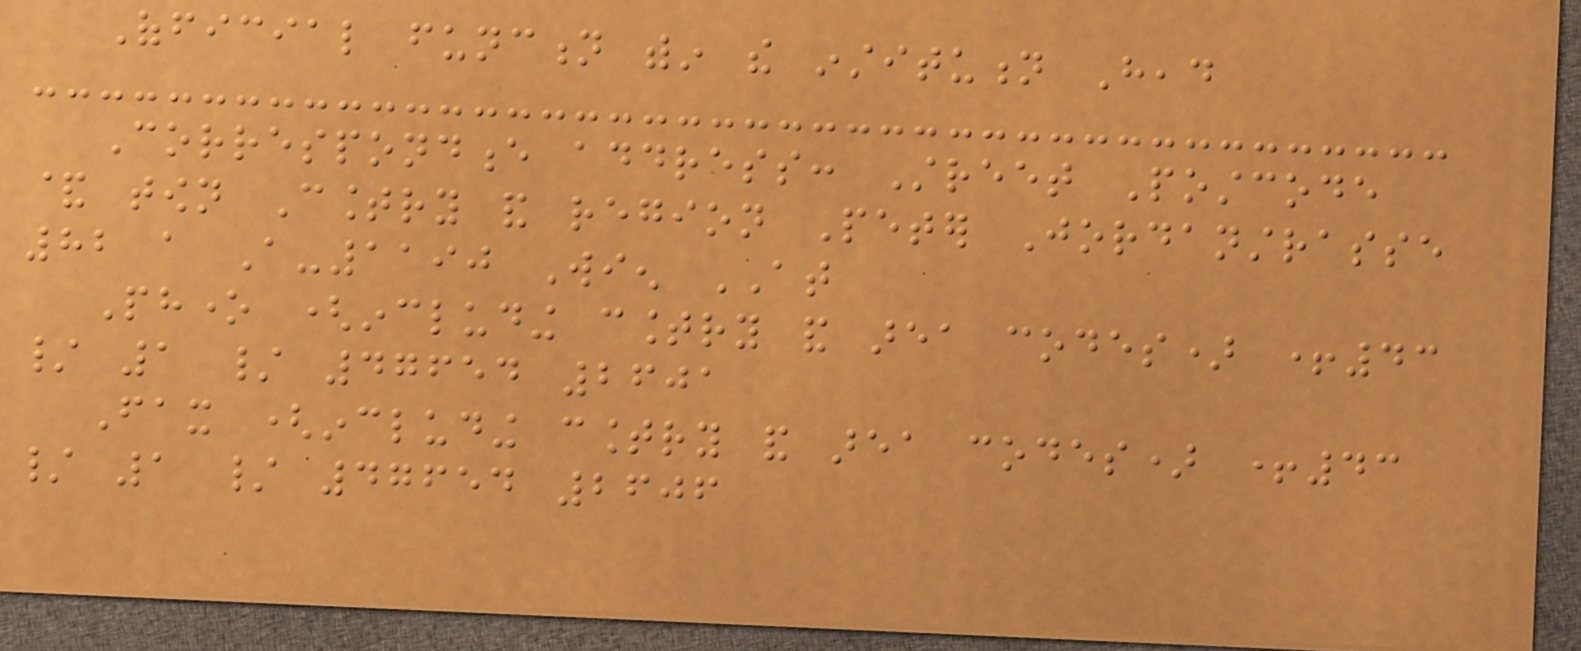Official function within the institution Head
Correspondence address: Street Postcode
& town Country and region Peter Jordanstrasse
82 a A-1190 Wien AT
Phone (including country and area codes) +43
/ 1 / 47654 2601
Fax (including country and area codes) +43
/ 1 / 47654 2606
